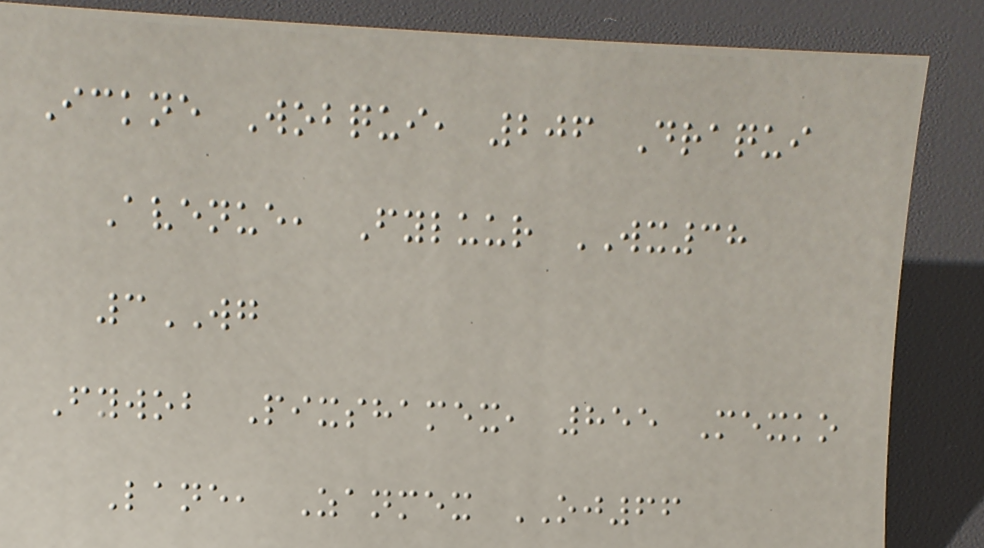Ickne Wobqui, 206 Draqui
Avenue, Fyluur WX38
3WG
Fywob Pixshamex, 855 Mexko
Lane, Zanmex OJ66
